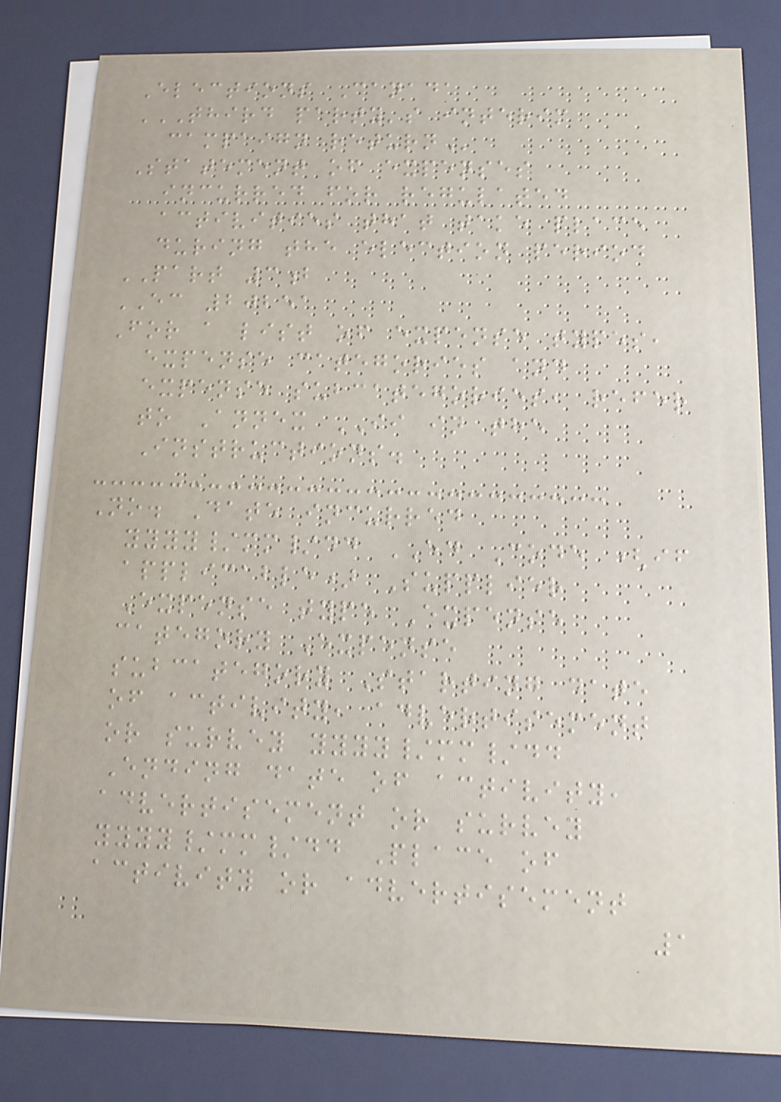Elections Canada
THIRD PARTY'S INTERIM
CAMPAIGN RETURN
Statement of expenses
incurred for regulated
activities that take place
during the election period
PART 3b
EC 20251
For a list of expense types,
expense categories and
expense subcategories, refer
to Annex II in the
Instructions.
No. Date incurred
yyyy/mm/dd ED Code (if
applicable) Supplier
Expense type Expense
category Expense
subcategory Starting date
of activity, advertisement
or survey yyyy/mm/dd
Ending date of activity,
advertisement or survey
yyyy/mm/dd Place of
activity or advertisement
1
